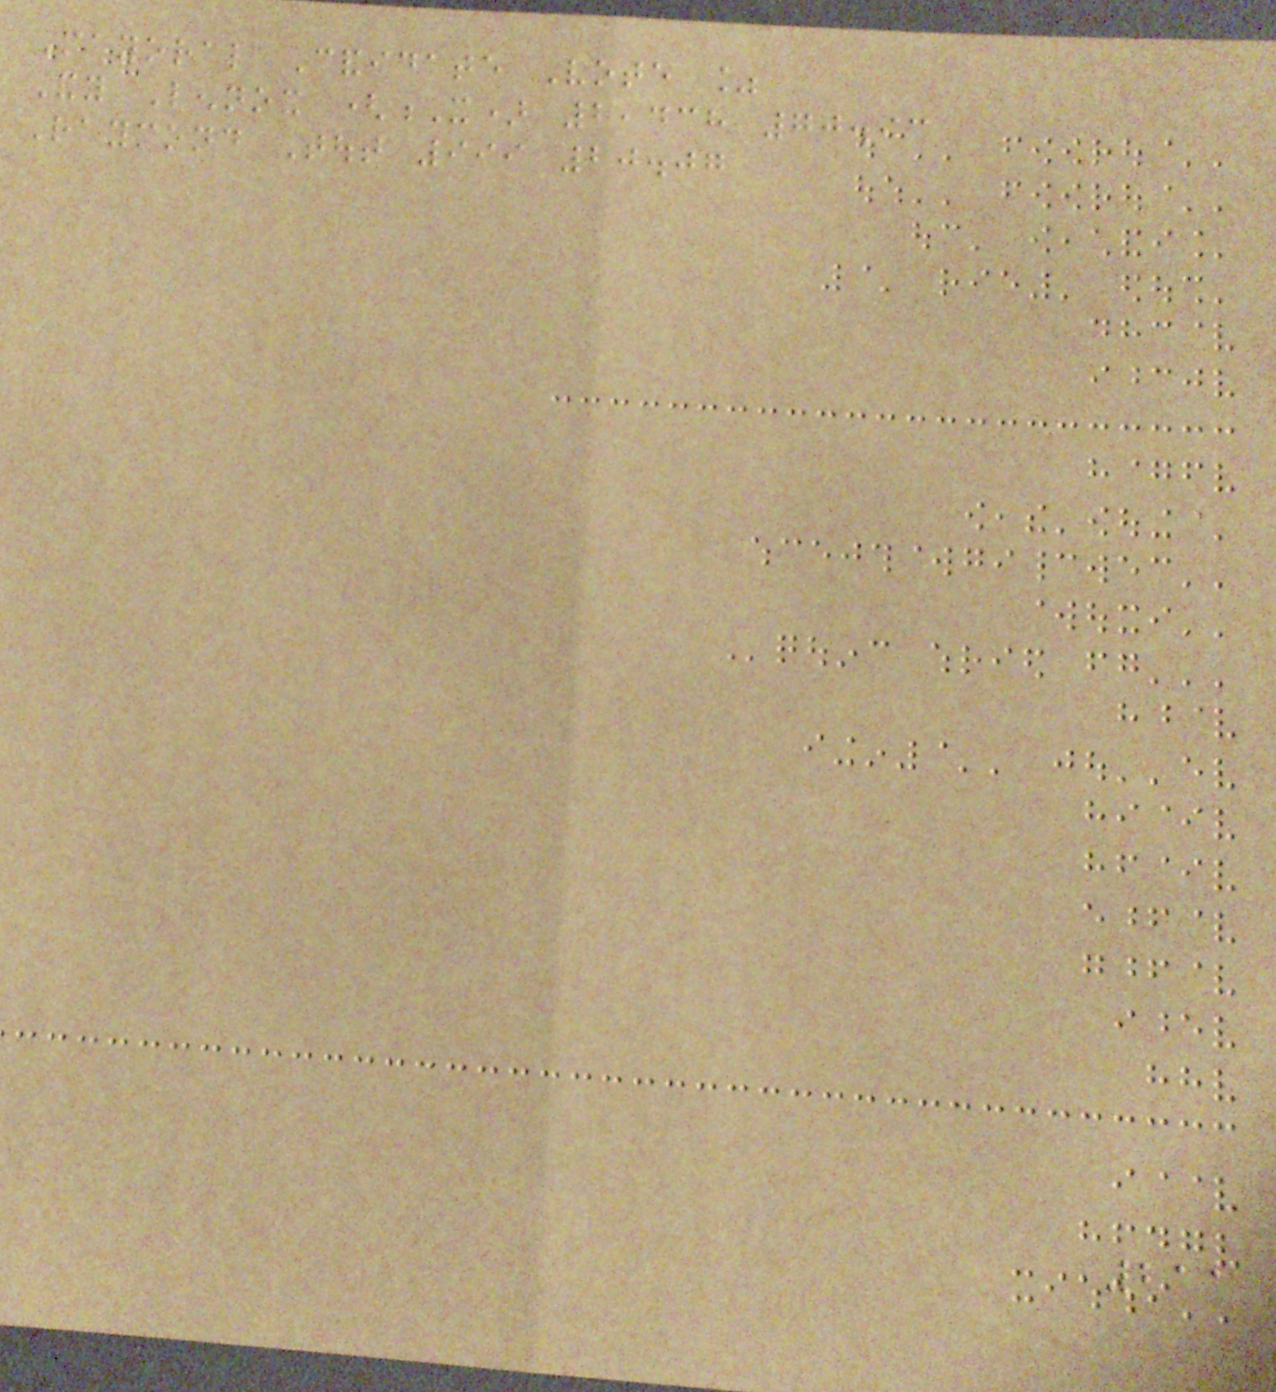Mayoral Candidate Vote %
Andy Lennox (X) 2,438 70.93
Raymond Tout 999 20.07
211
